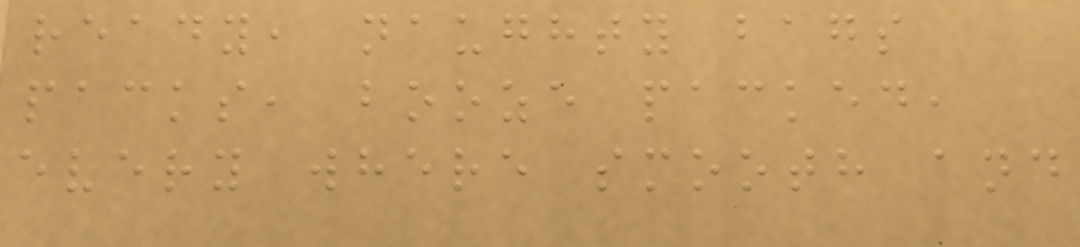ready, naughty bags
packs, booze packed,
every where smooth and
